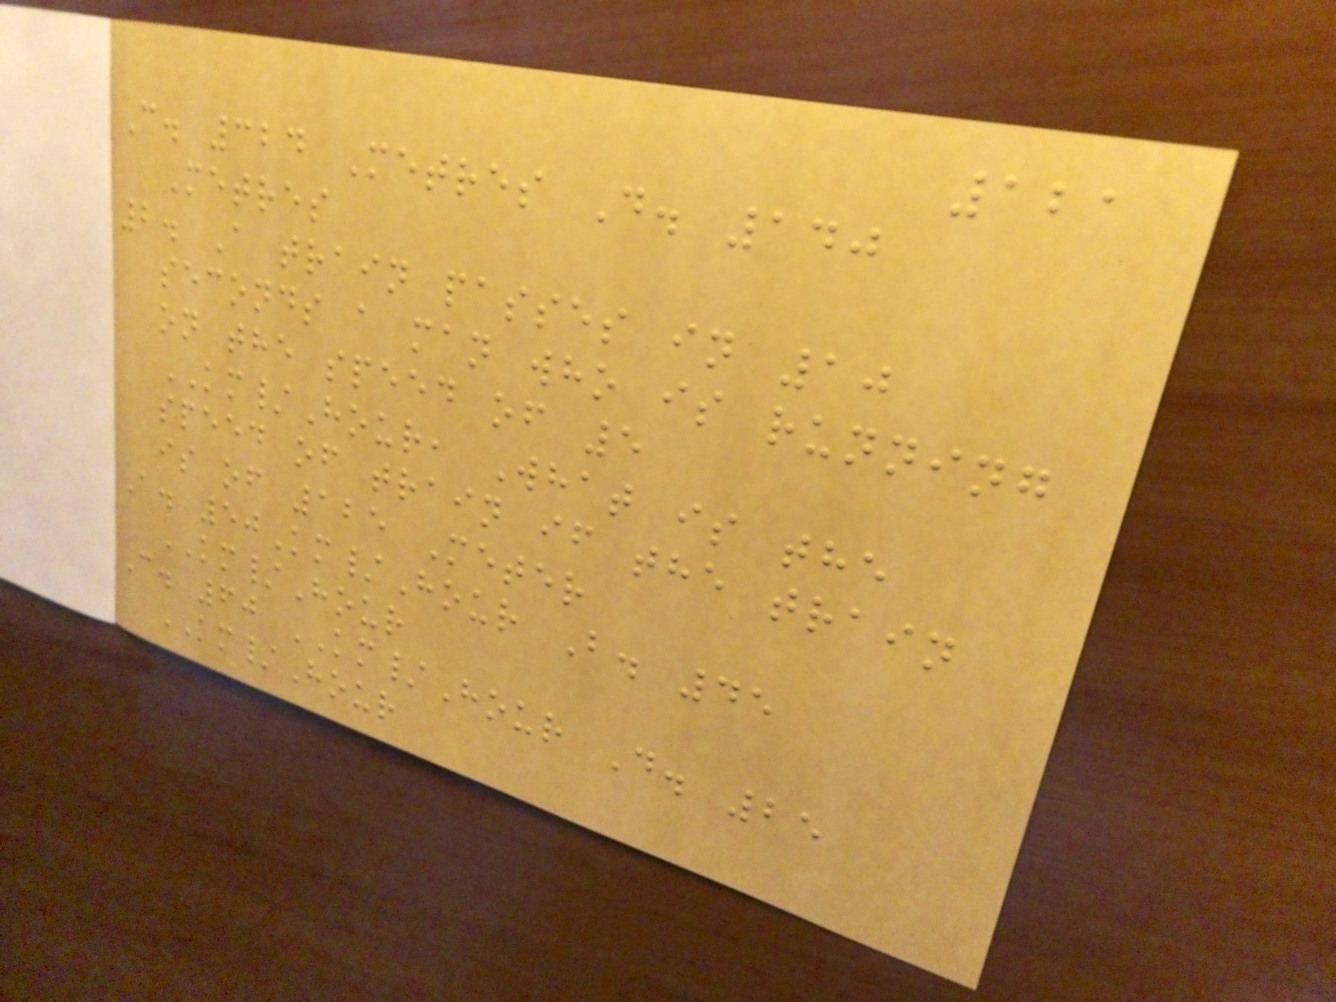121
C. 324 Metres D. 140
Metres
2. A train passes in 10
seconds a man who is running
on the speed of 5
KM/Hour, What is the
speed of train if the train
is of 125 Meter
A. 50Km/Hour B. 45
KM/Hour
C. 60 KM/Hour D. 25
KM/Hour
